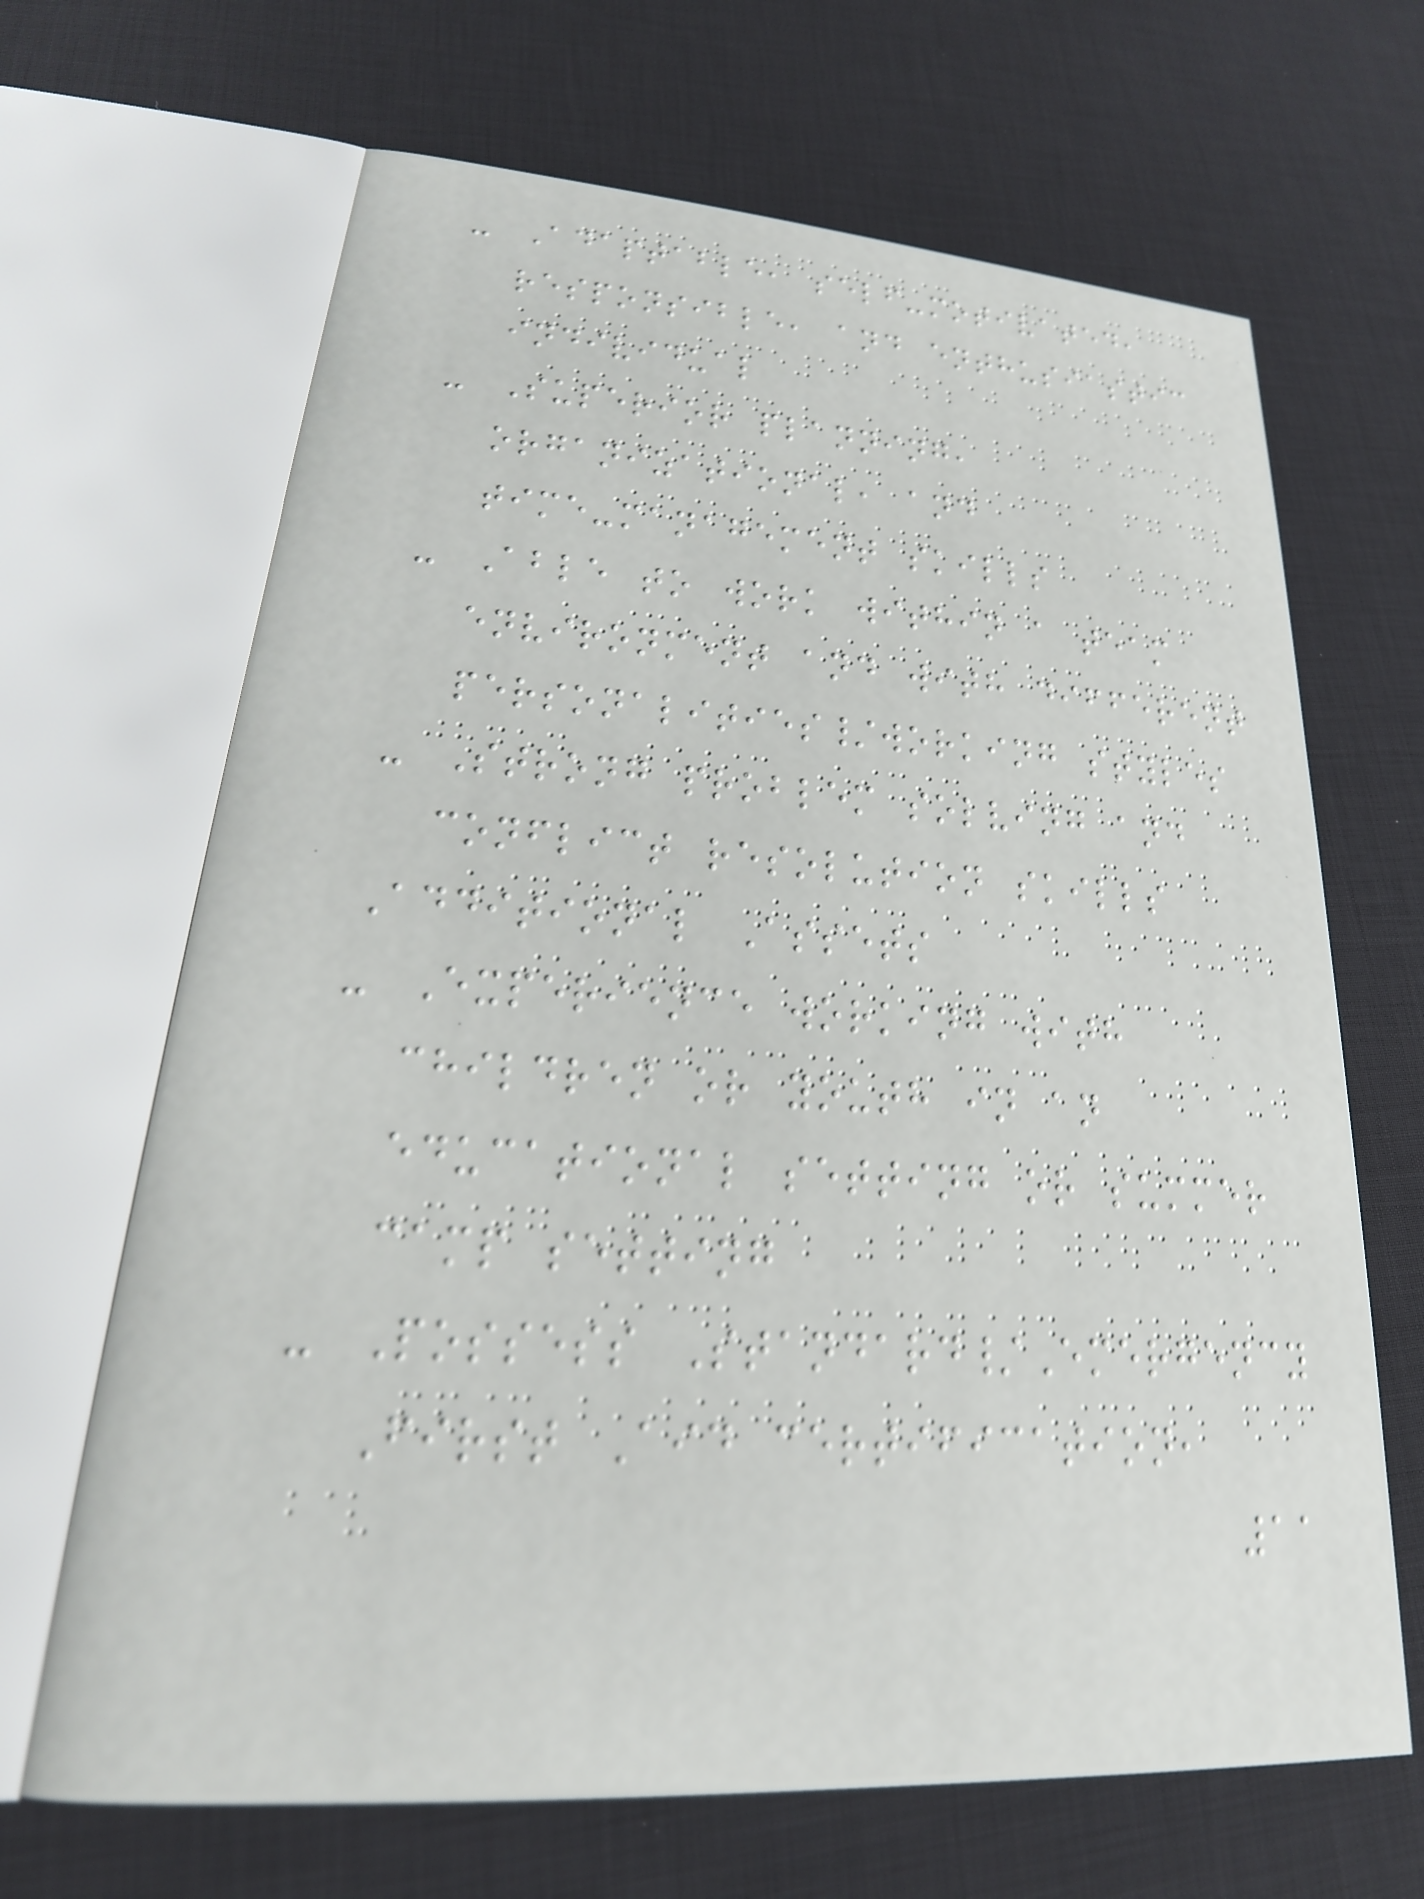- Adaptable, self-motivated,
responsible, and enthusiastic
individual
- Superior planning,
organizational, and
time-management skills
- Able to work within a team
environment and with different
personalities/working styles
- Strong problem solving and
conflict resolution skills
Additional Assets
- Experience working with
children or youth in an
educational setting or summer
camp setting
- Possess Standard/Emergency
First Aid certification,
11
